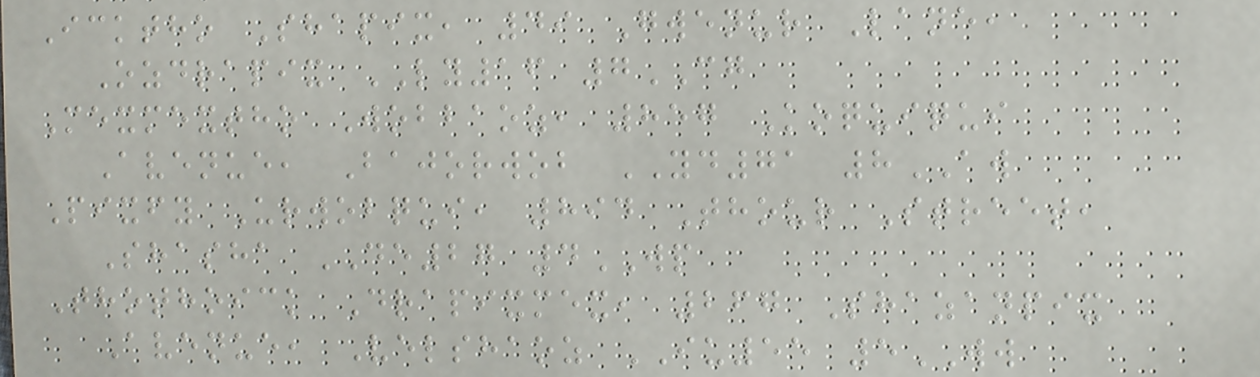Icktho Shapix, 49 Gwenur Lane,
Ozdrapix LY16 7CG
Mexmextho Wobbaoz, 857 Koquiqui
Avenue, Bajorwob YD71 8AW
Pixfy Urwobqui, 894 Thour Street,
Shasha DE27 4WP
Thothoick Drapixmex, 267 Shazanpix
Avenue, Velshaoz IU55 5WW
